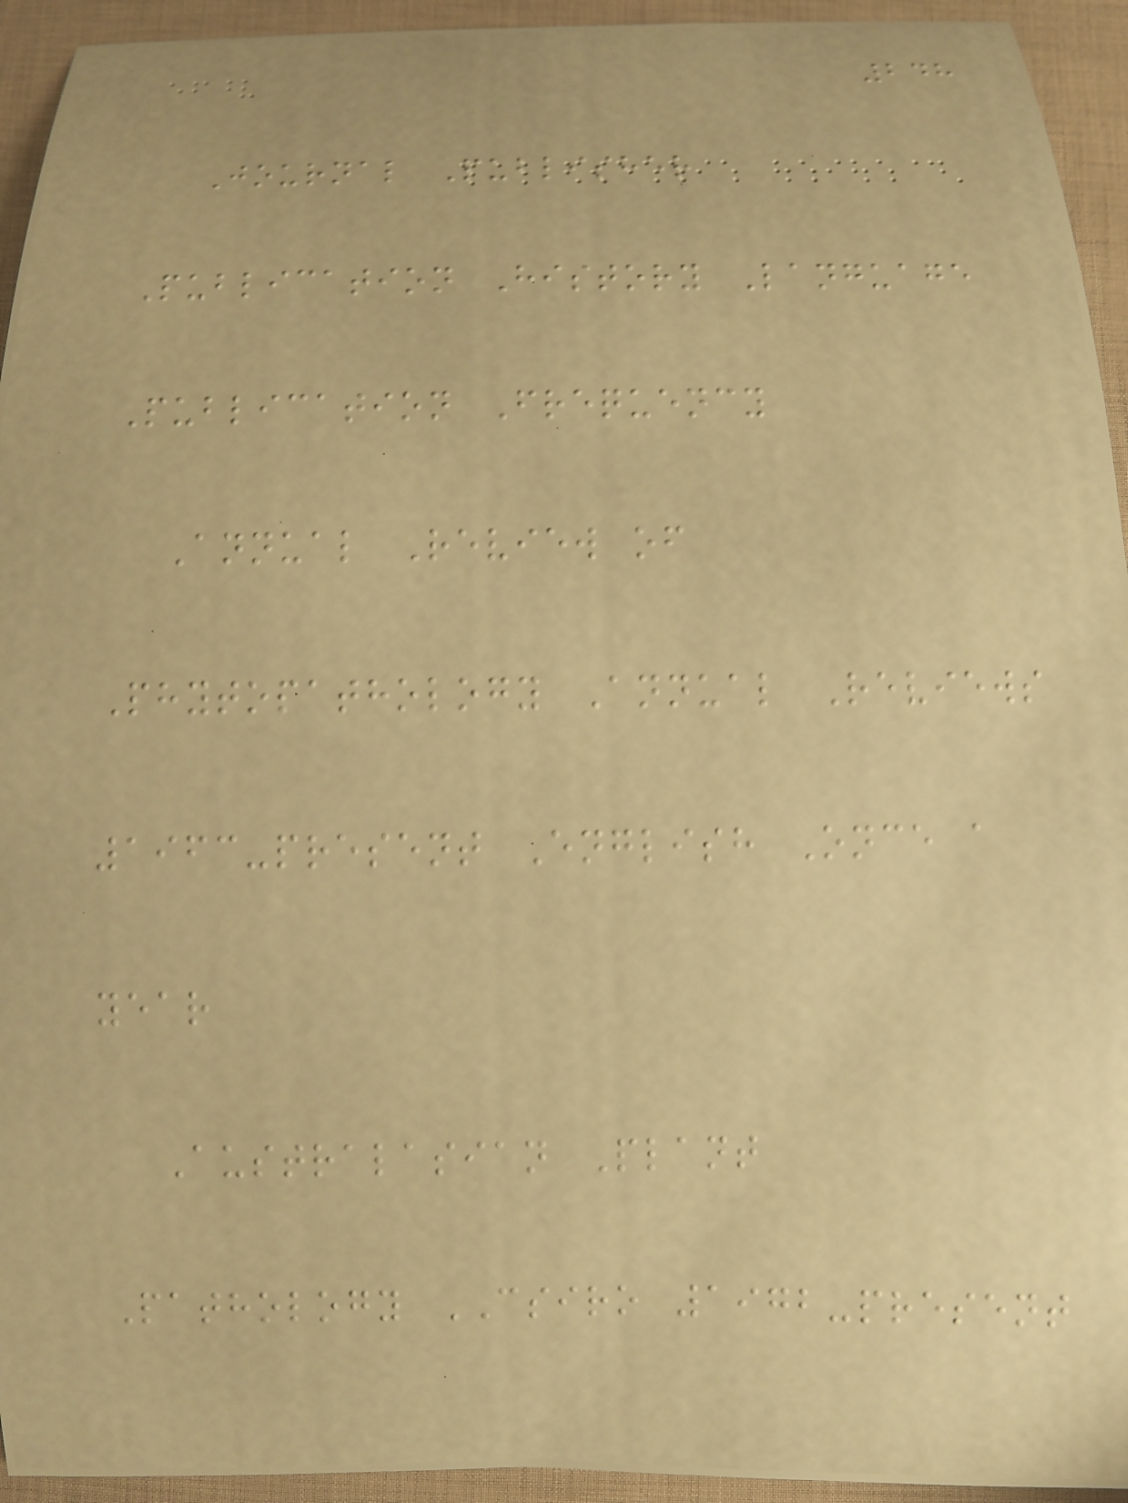248
Journal Publisher
Publication History Language
Publication Frequency
Annual Review of
Phytopathology Annual Reviews
1963-present English Once a
year
Australasian Plant
Pathology CSIRO 1972-present
